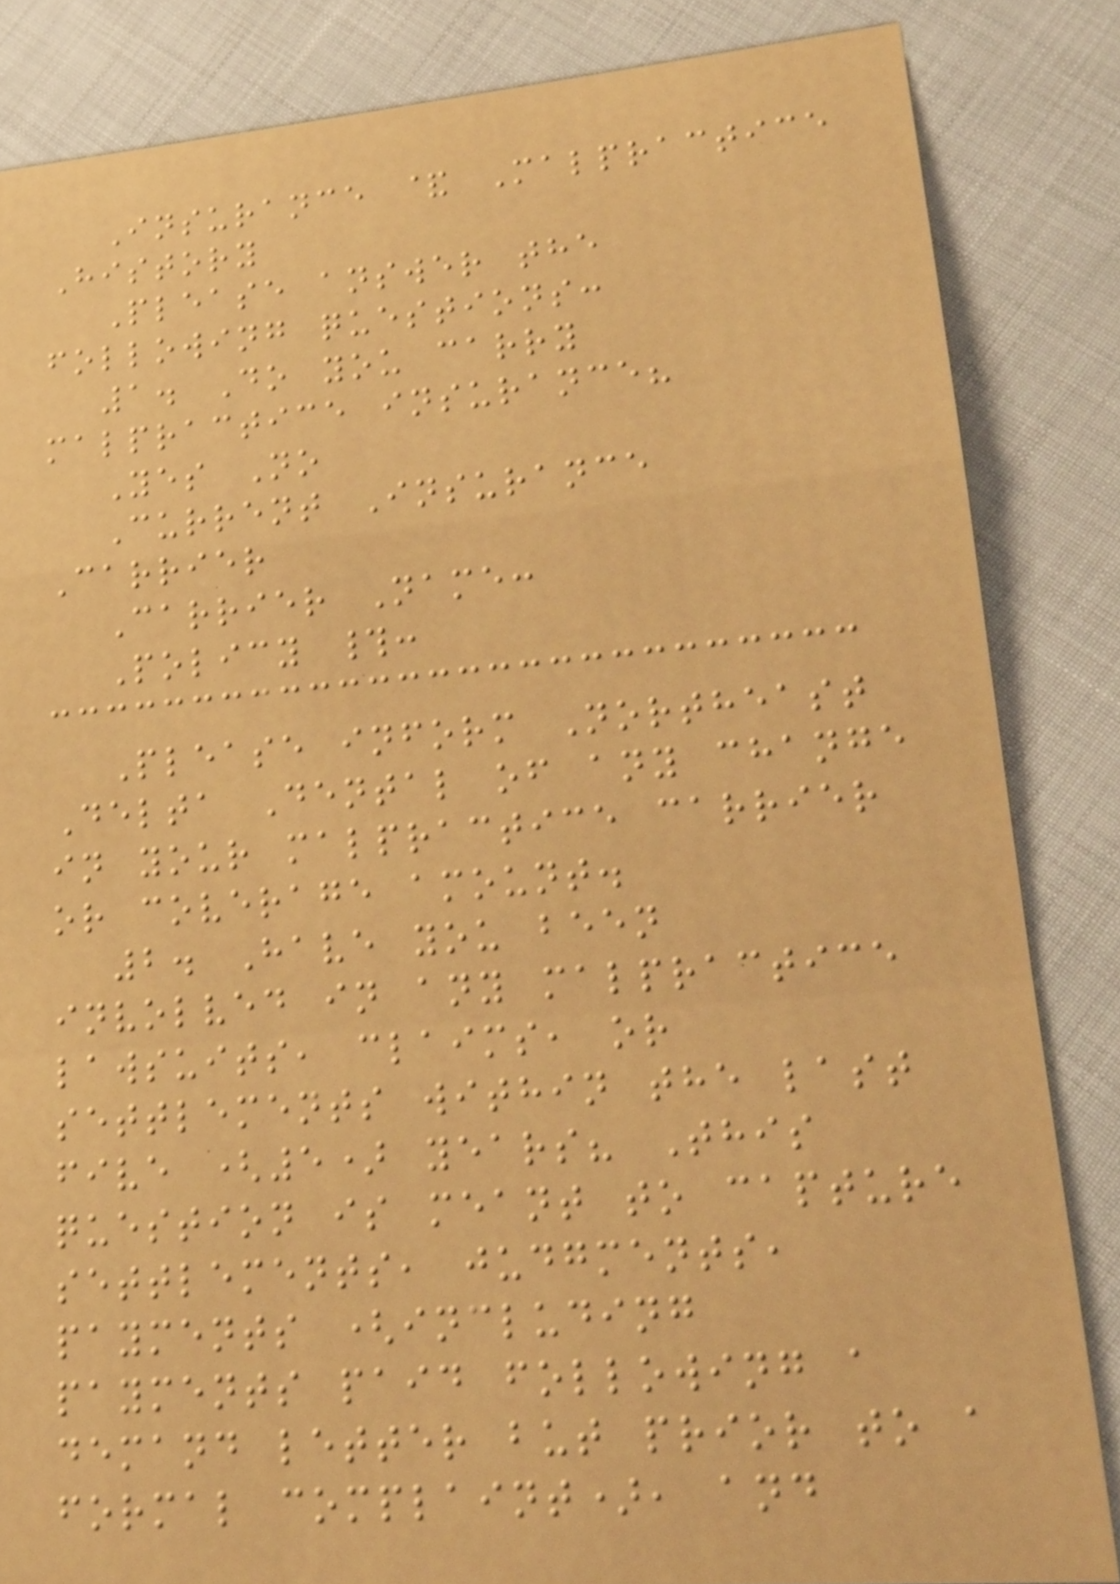Insurance & Malpractice
History
Please answer the
following questions:
1. Do you carry
malpractice insurance?
Yes No
Current Insurance
Carrier
Carrier Name:
Policy #:
Please inform Northeast
Delta Dental of any change
in your malpractice carrier
or coverage amount.
2. Have you been
involved in any malpractice
lawsuits, claims, or
settlements within the last
five (5) years? This
question is meant to capture
settlements, judgments,
payments (including
payments paid following a
demand letter but prior to a
formal complaint), and
